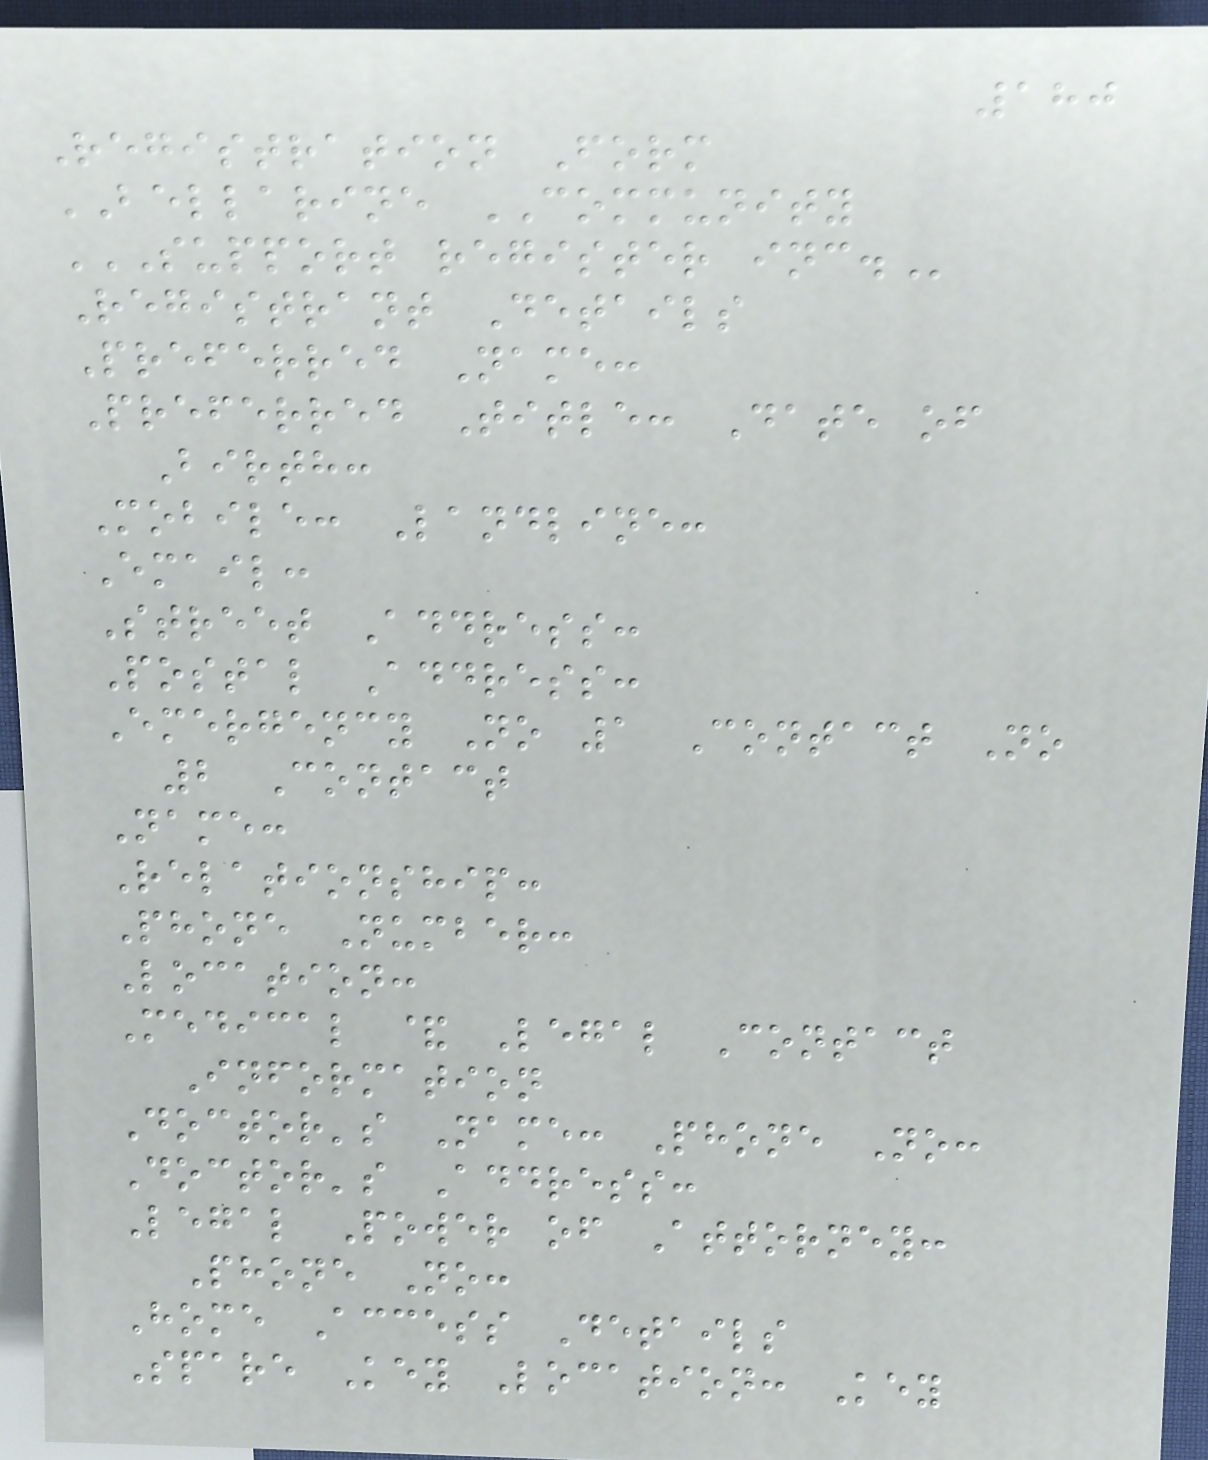180
Registration Form
BELLARINE COMMUNITY
SUPPORT REGISTER INC.
Registrant Details
Preferred Name:
Preferred Title: Date of
Birth:
Mobile: Landline:
Email:
Street Address:
Postal Address:
Emergency No 1 Contact No
2 Contact
Name:
Relationship:
Phone Number:
Location:
Medical & Legal Contact
Information
Doctor's Name: Phone No:
Doctor's Address:
Legal Power of Attorney:
Phone No:
Home Access Details
Spare Key Location: Key
